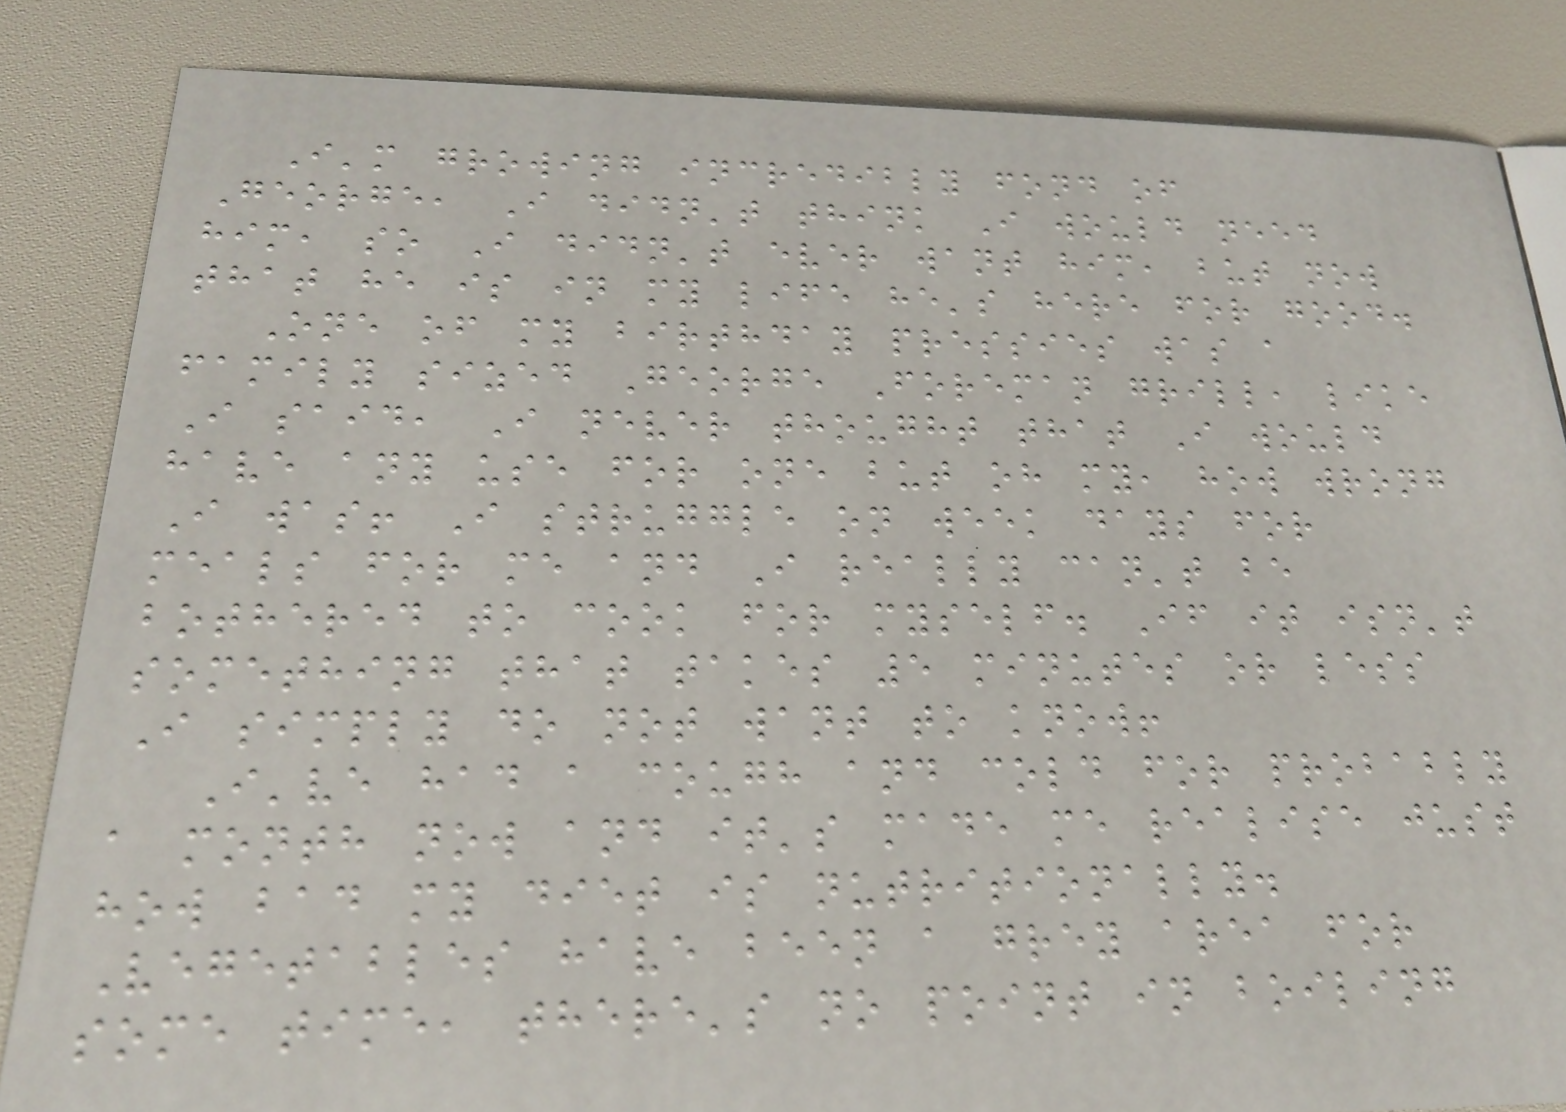I'm growing incredibly fond of
George, I didn't think I would need
him, so I didn't ever want him, but now
that he is in my life he's here for good.
One of my birthday pressies was a
family sized George Foreman grill, like
I said, I never thought that I would
have any use for one but oh my, how wrong
I was! I struggle on week days for
meals for me and I really can't be
bothered to cook for myself. If it isn't
something that takes 5 minutes or less
I simply do not want to know!
I've had a cough and cold for probably
a month now and it's made me realise just
how bad my diet is nutritionally.
Vegetables have been a grey area for
some time, there's no point in boiling
